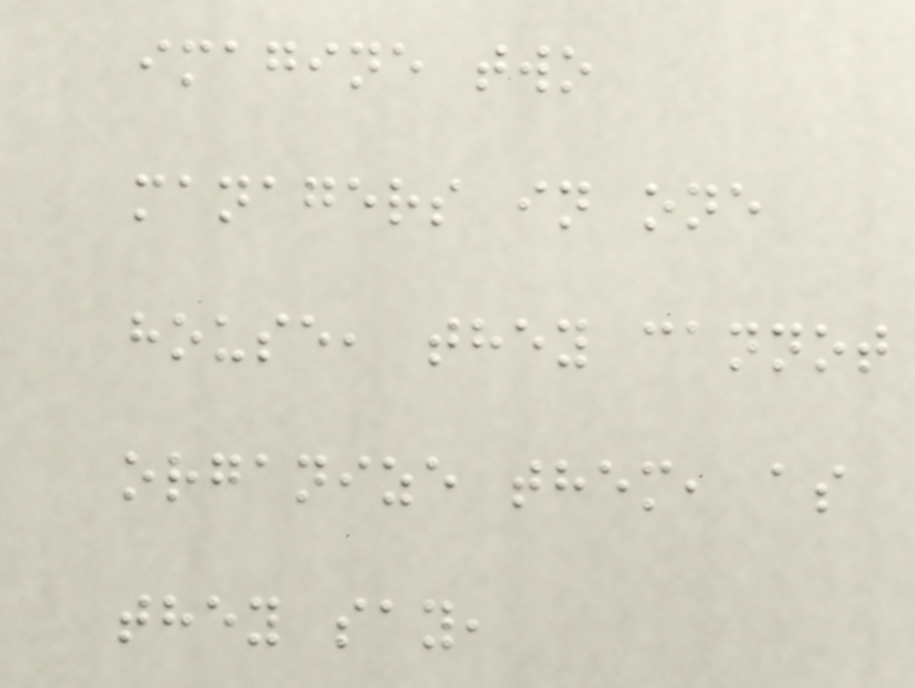imagine two
managers in one
house, they cannot
organize them, as
they say,
